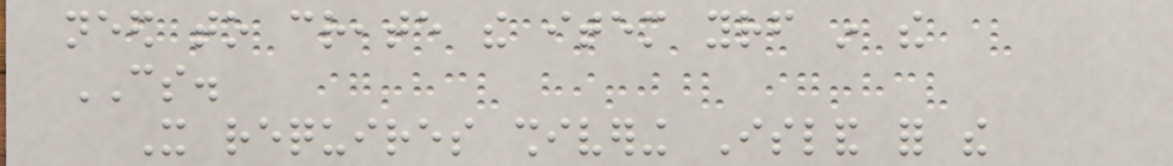need to create the item yourself in the
CS.
It requires shivering Island for the
